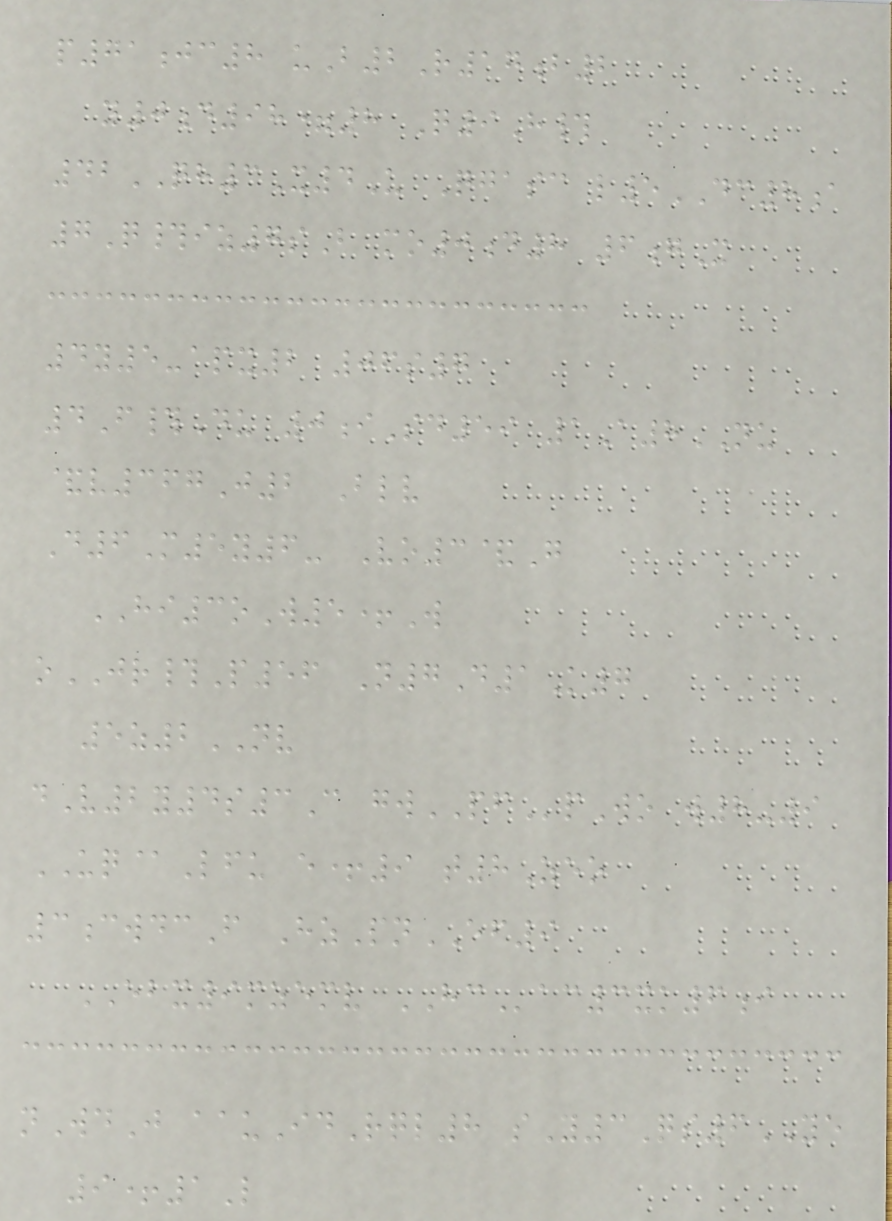p71jc8 uB2R17b2
y0d98=8 Q9H#
42QH3X4U Qgasc l5DC8a
7Q#iz7sB mo0d8 6gX
4y5-apx2 06s7
4F#Du 0iSd59 1A8NU
&v367J2 Blv
D6M5y6- Vo3&G
HI3oW5+W
oJR#P56 N7D1K7
5z2NV
dV2y4s3C gwPFpWo w8-9
UQ@Lfu e+9 t8Zeo
3cwdcF HzPnEF9
EBX9mzemv HCac3xk6i
nWdJ aauIdRql8 sY3Qs6YE
9+1L
